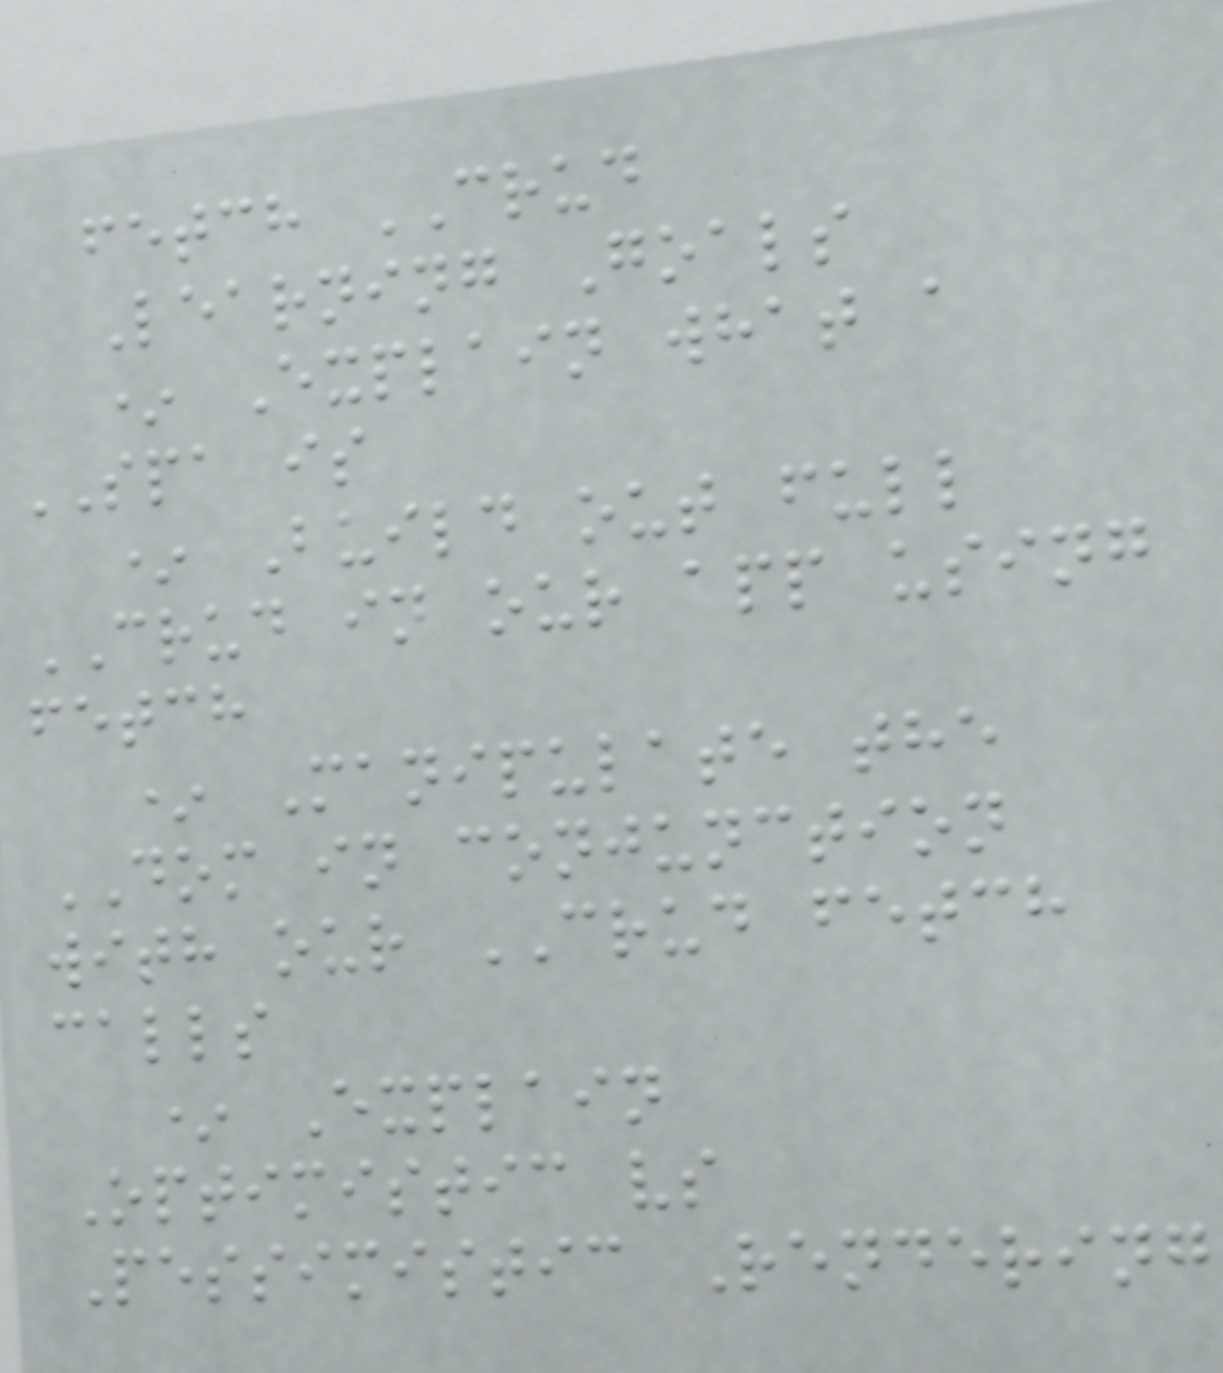fetch CRUD
Learning Goals
* Explain what a
SPA is
* Build out full
CRUD in our app using
fetch
* Manipulate the
DOM in conjunction
with our CRUD fetch
calls
* Explain
Optimistic vs
Pessimistic Rendering
